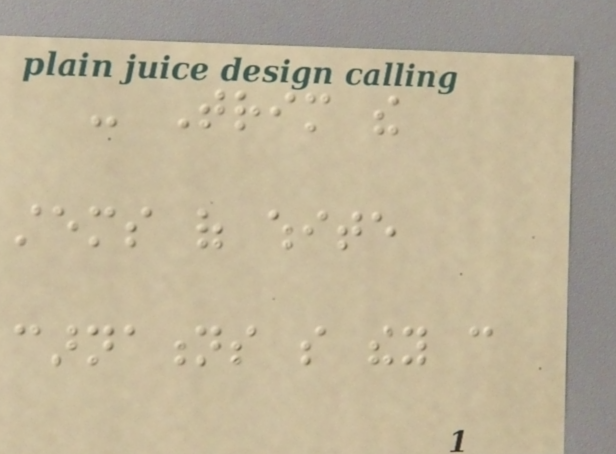- Trim the
stems of white
carnations so they can
